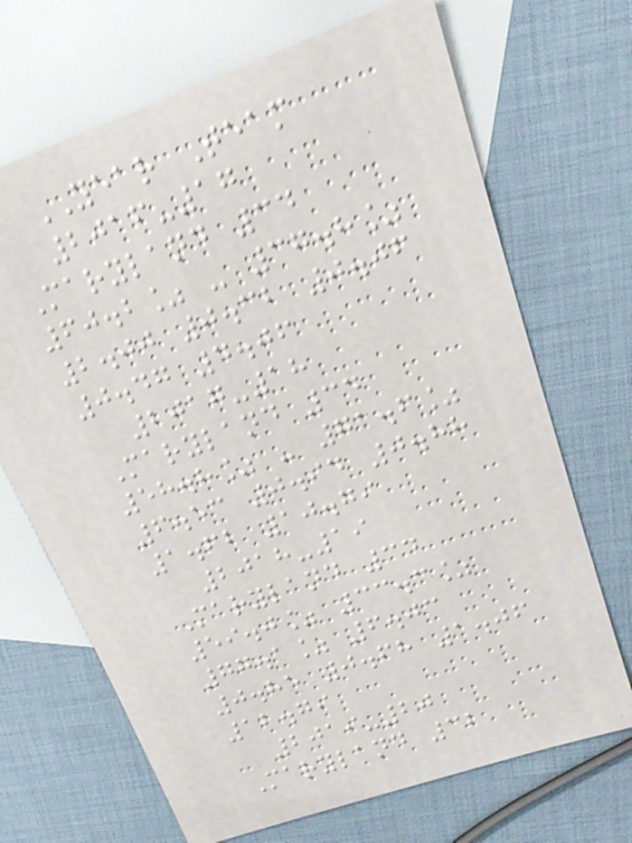YEAR Team
2016-17
Maryland 34
60.2% - 37.8%
2.00 0.32 0.06
0.47 4.06
2017-18
Maryland 34
58.8% - 71.6%
6.53 0.94 0.88
1.62 10.79
2018-19
Maryland 34
59.0% 33.3%
77.1% 6.03
0.85 0.68 1.06
12.79
2019-20
Maryland 32
